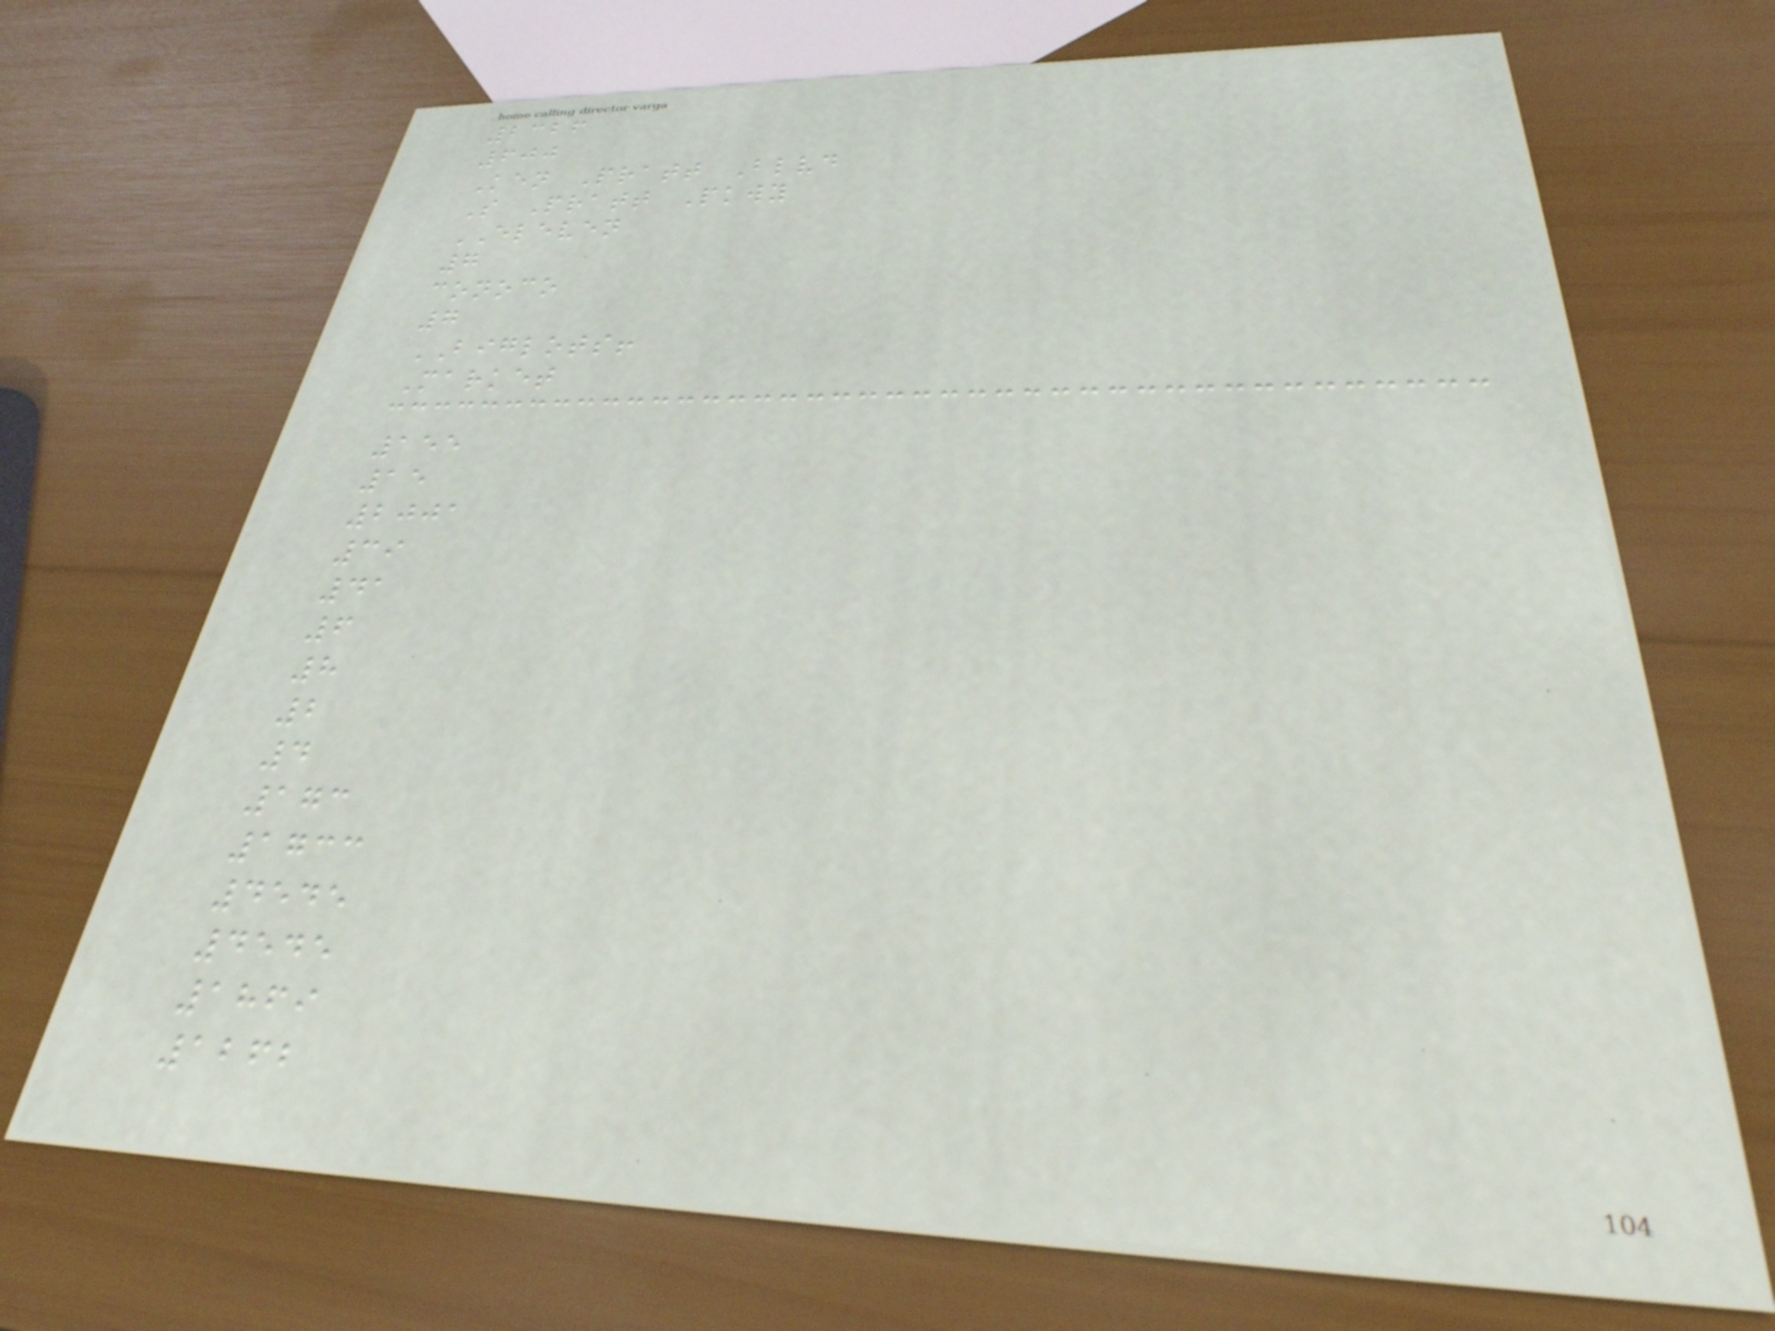2326
600
Ken Pratt Blvd
S Pratt Pkwy
ELEVEN
7
conoco
7
BIGLOTS!
Market
155
15
2001
39
41
6
8
2
4
173
1733
4545
4545
1869
1262
